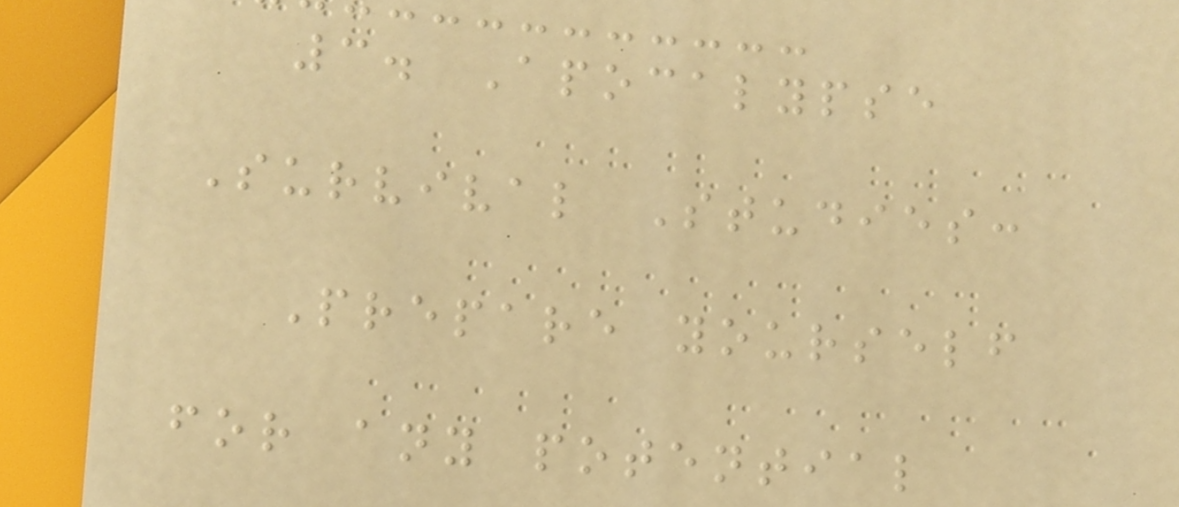3. Apocalypse
Survival Studies:
Prepare yourself
for any potential
